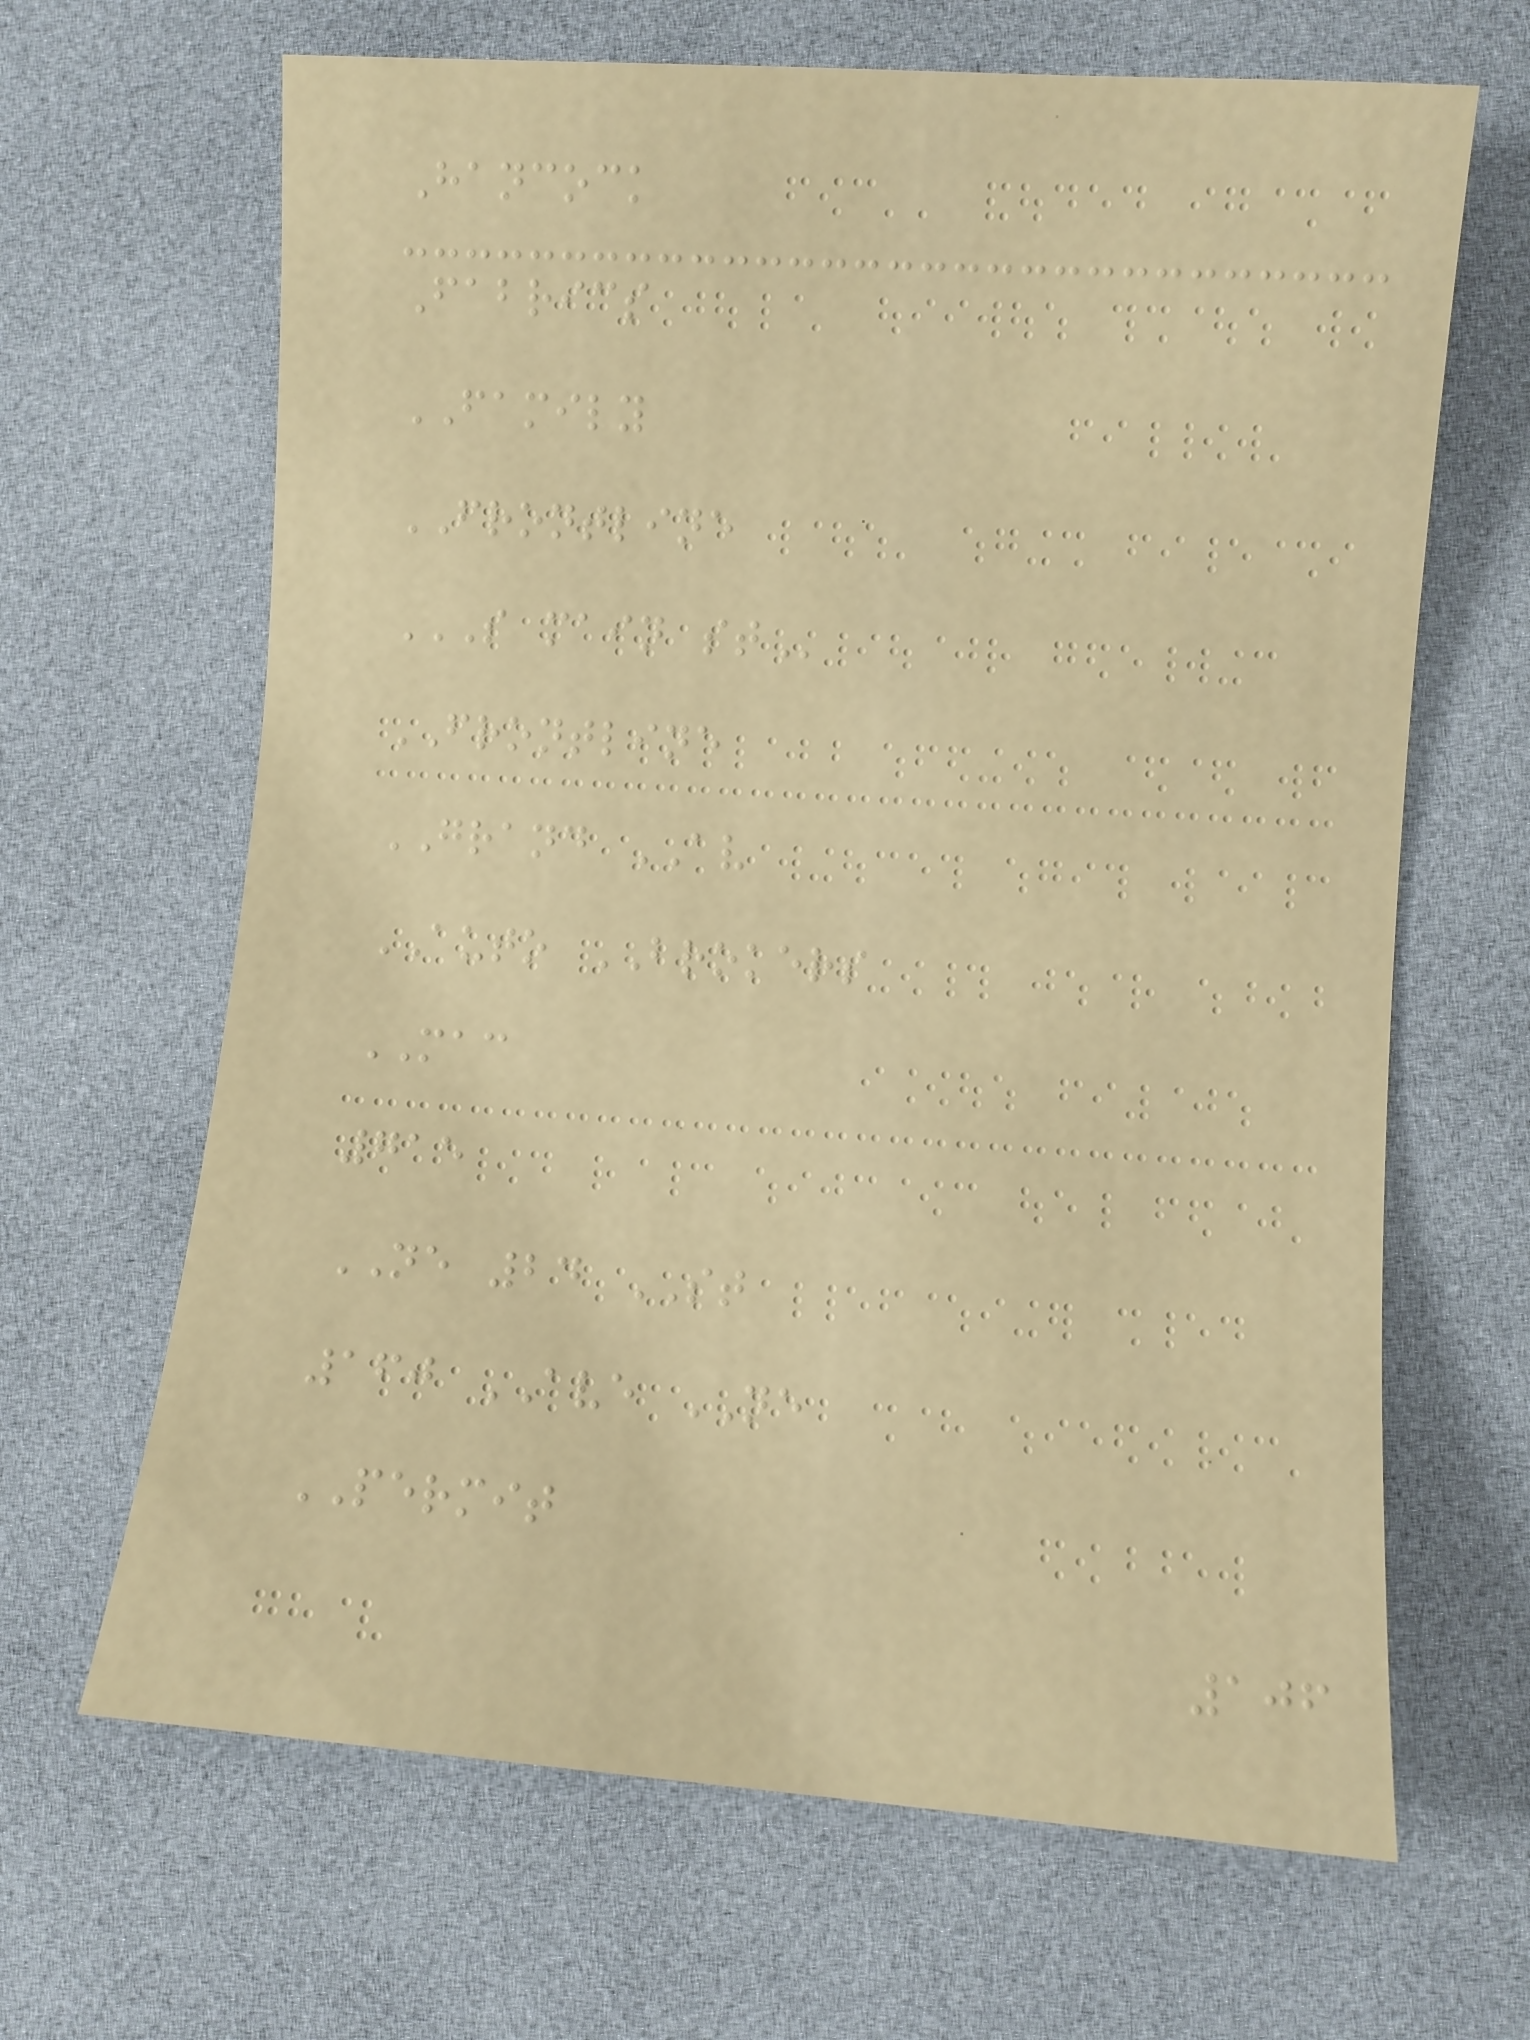Hancock
Fabrics
FAMILY
FRONTLINE
S MAIN ST
FRONTLINE
GRAND AV
AUTO BROKERS
MAC
715
NE 24 ST
160 AVE NE
PERMIT
106
